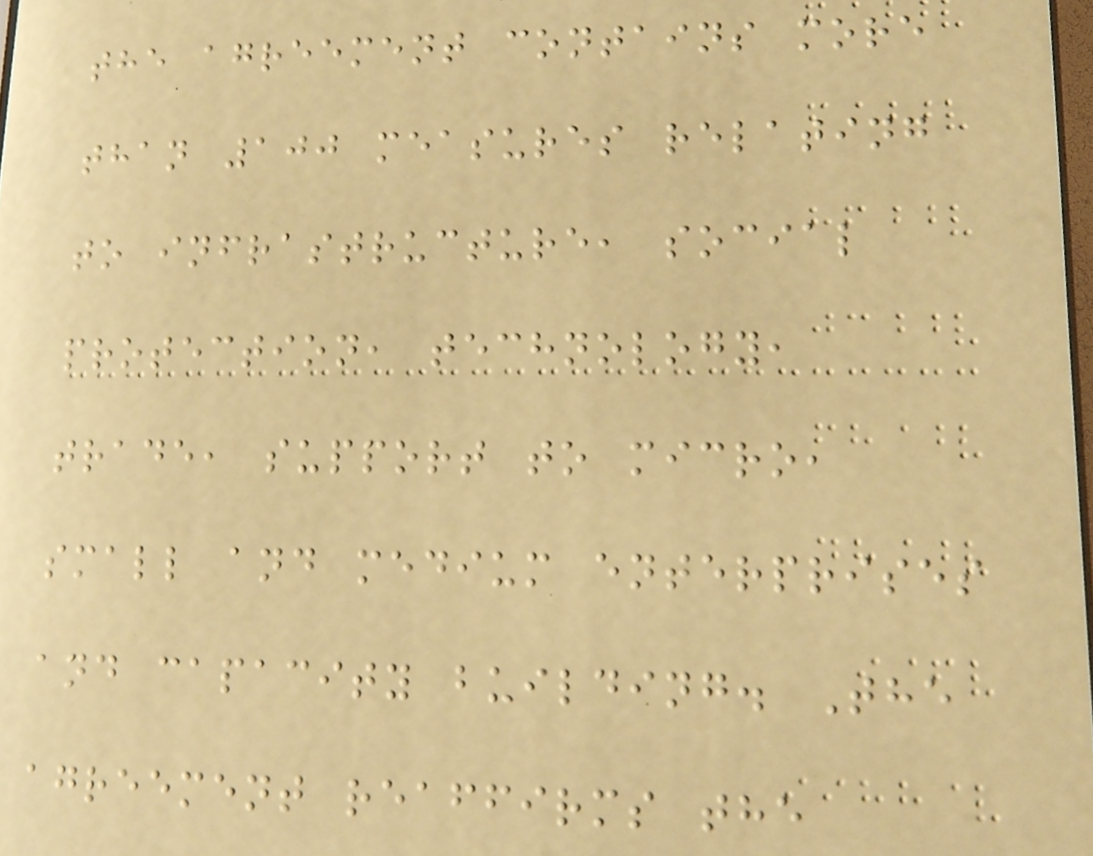the agreement contains more
than 100 measures relating
to infrastructure, social
protection, technology,
trade, support to micro,
small and medium enterprises
and capacity building. The
agreement reaffirms the
